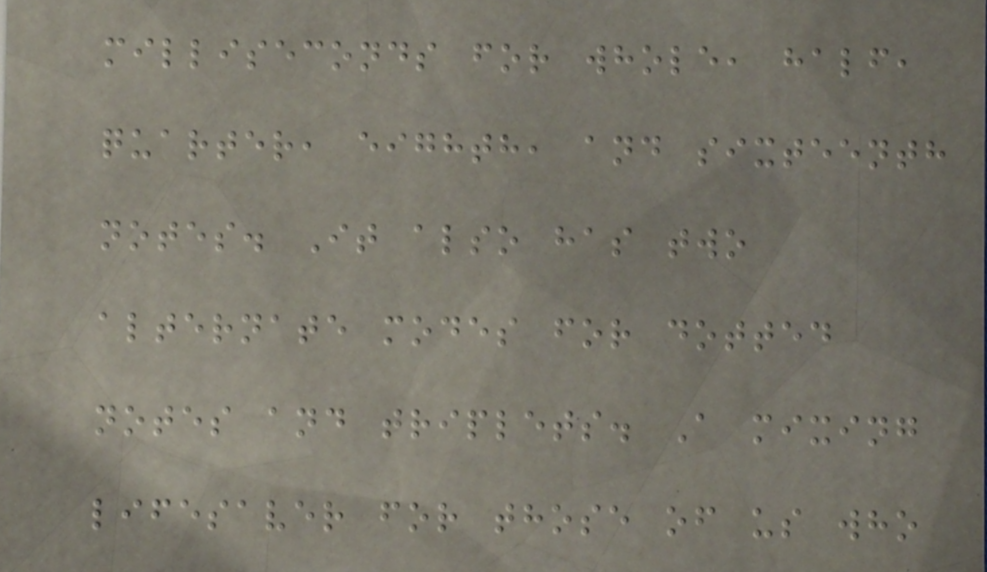milliseconds for whole, half,
quarter, eighth, and sixteenth
notes. It also has two
alternate modes for dotted
notes and triplets. A mixing
lifesaver for those of us who
